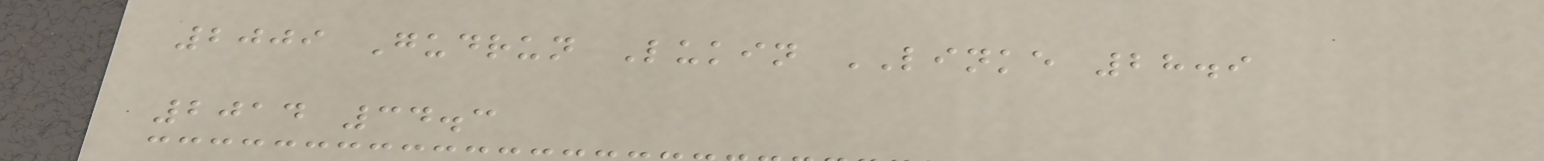2009 Gudrun Lukin LINKE 28.9
2014 34.3
